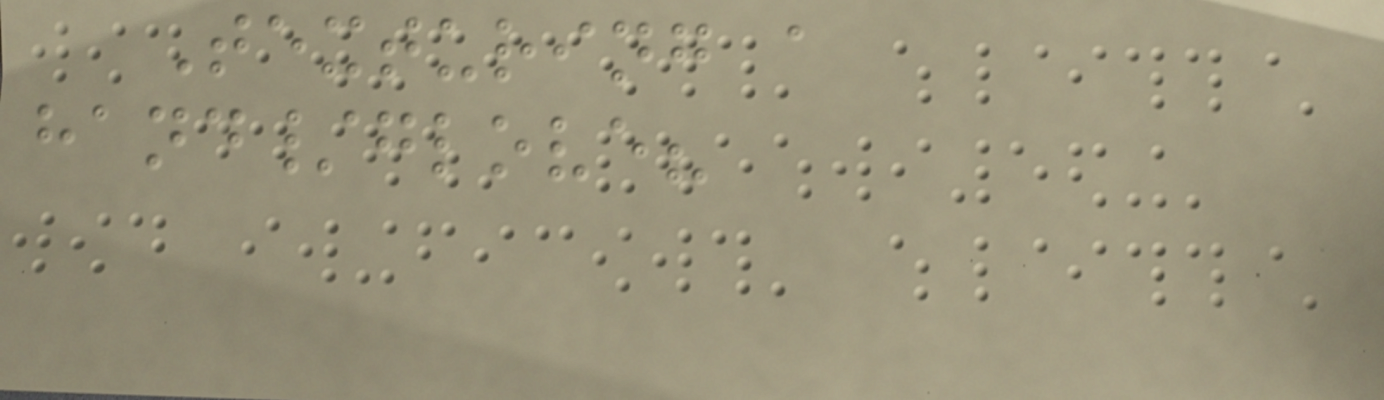Texturing a
hand/glove?
